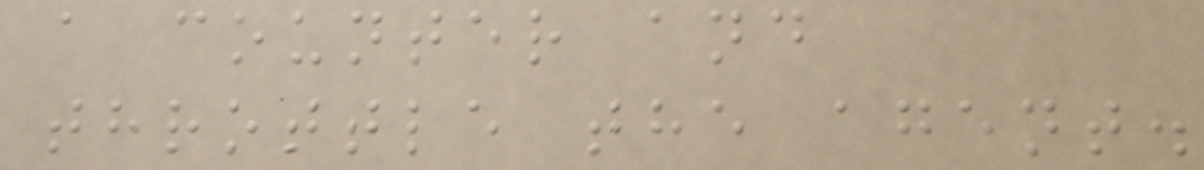a counter and
throttle the agent.
